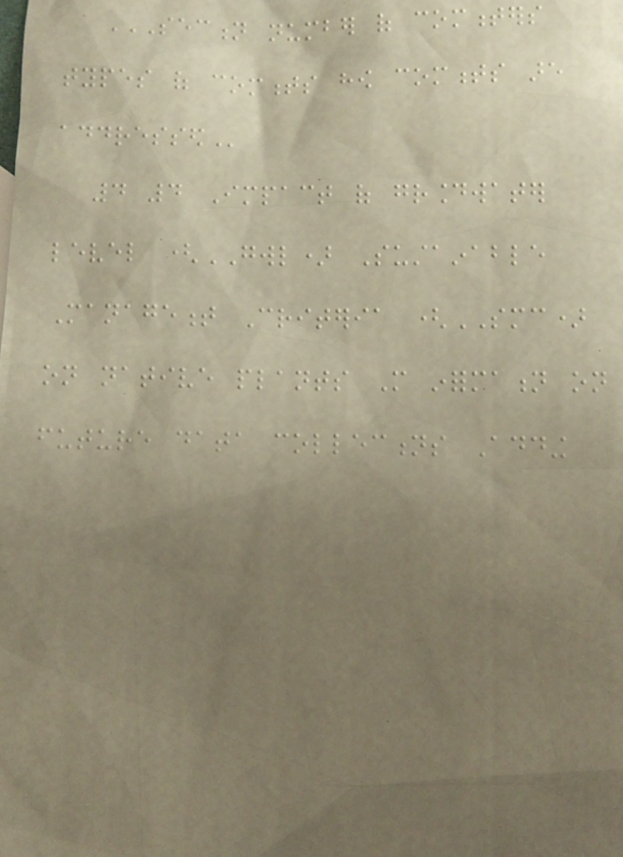SECTION NUMBER OF COMMENTERS
TYPES OF COMMENTS HOW COMMENTS ARE
ADDRESSED
4 4 Impact of groundwater
level (GWL) Sustainable
Management Criteria (SMC)
on native plants More information on
future data collections Adding
